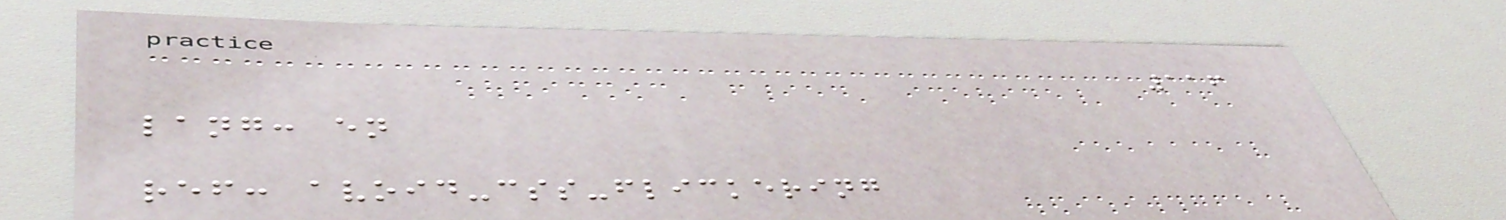116
lang: en
ref: avoid-css-flickering
